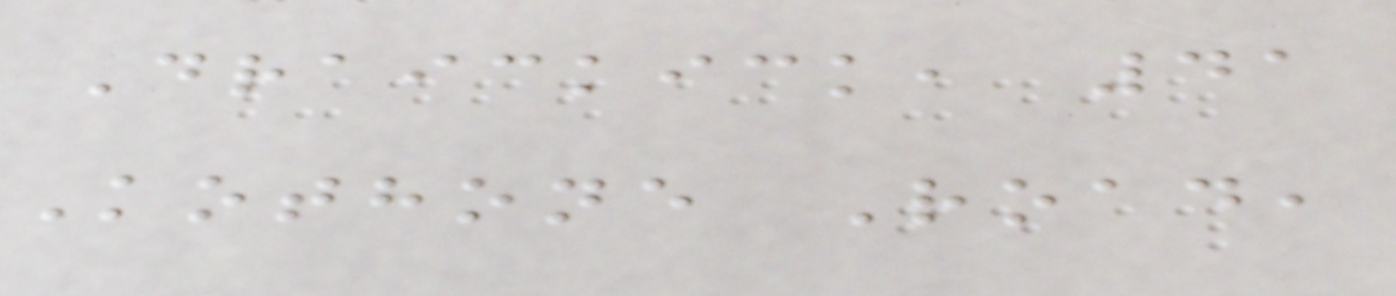Draickick, 41
Kothone Road,
